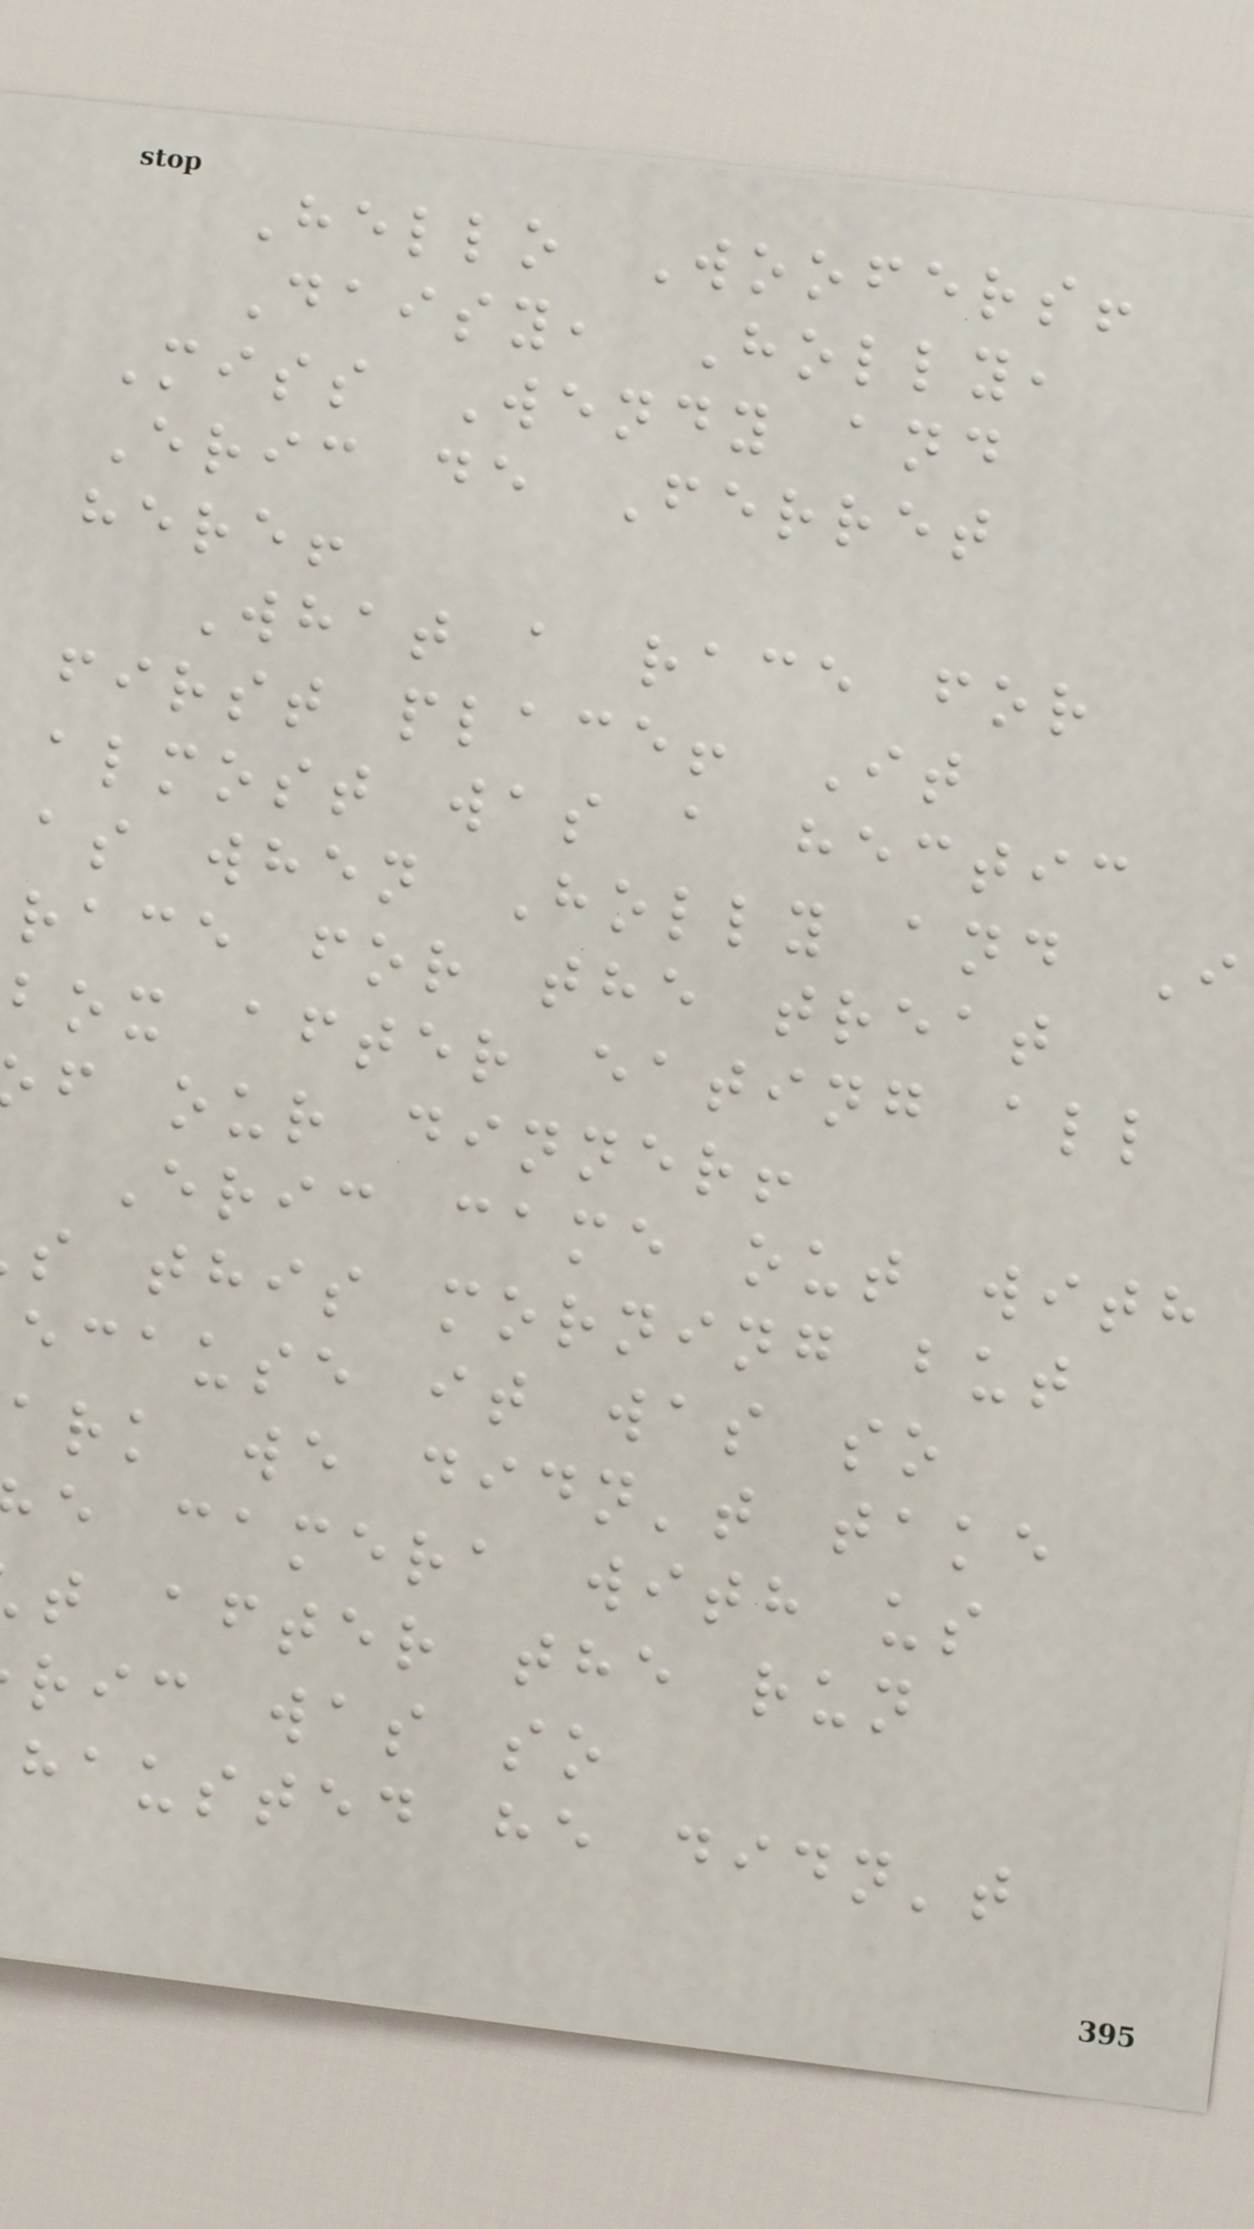Hello Woofers!
Daisy, Holly,
Miss Wendy and
Eric de Ferret
here!
What a race for
first place! It
almost was a hectic
as when Holly and I
race for the treat
box after eating all
f our dinner!
Eric came out with
s this morning but
ecause it was so
ark we didn't take
e camera with us
t after the run
ric was so
hausted he didn't
